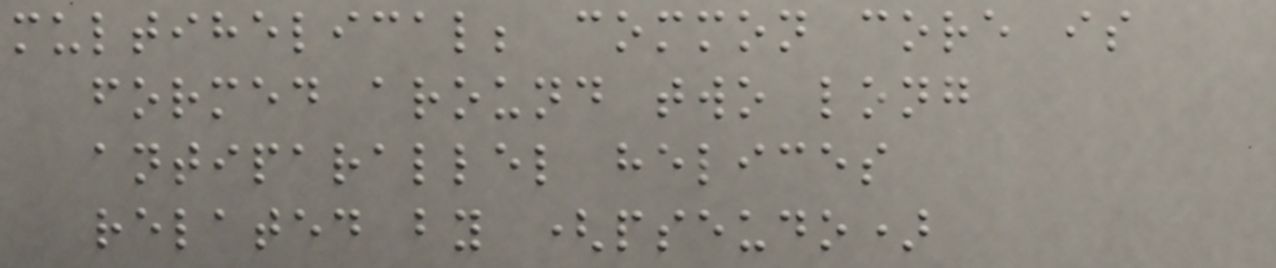multihelical; common core is
formed around two long
antiparallel helices
related by (pseudo)
